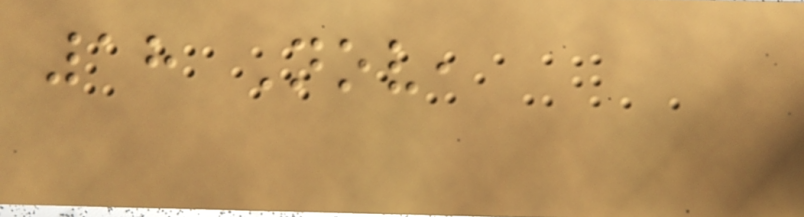18 Nov,
